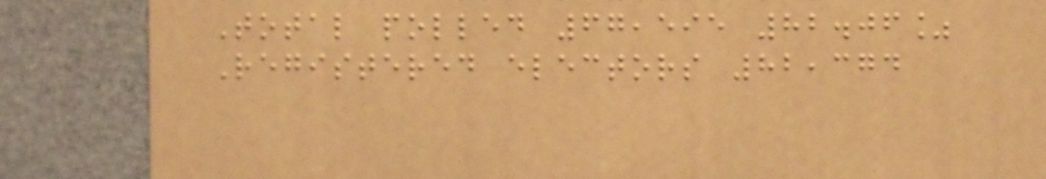Total polled 67,595 82.06%
Registered electors 82,374
